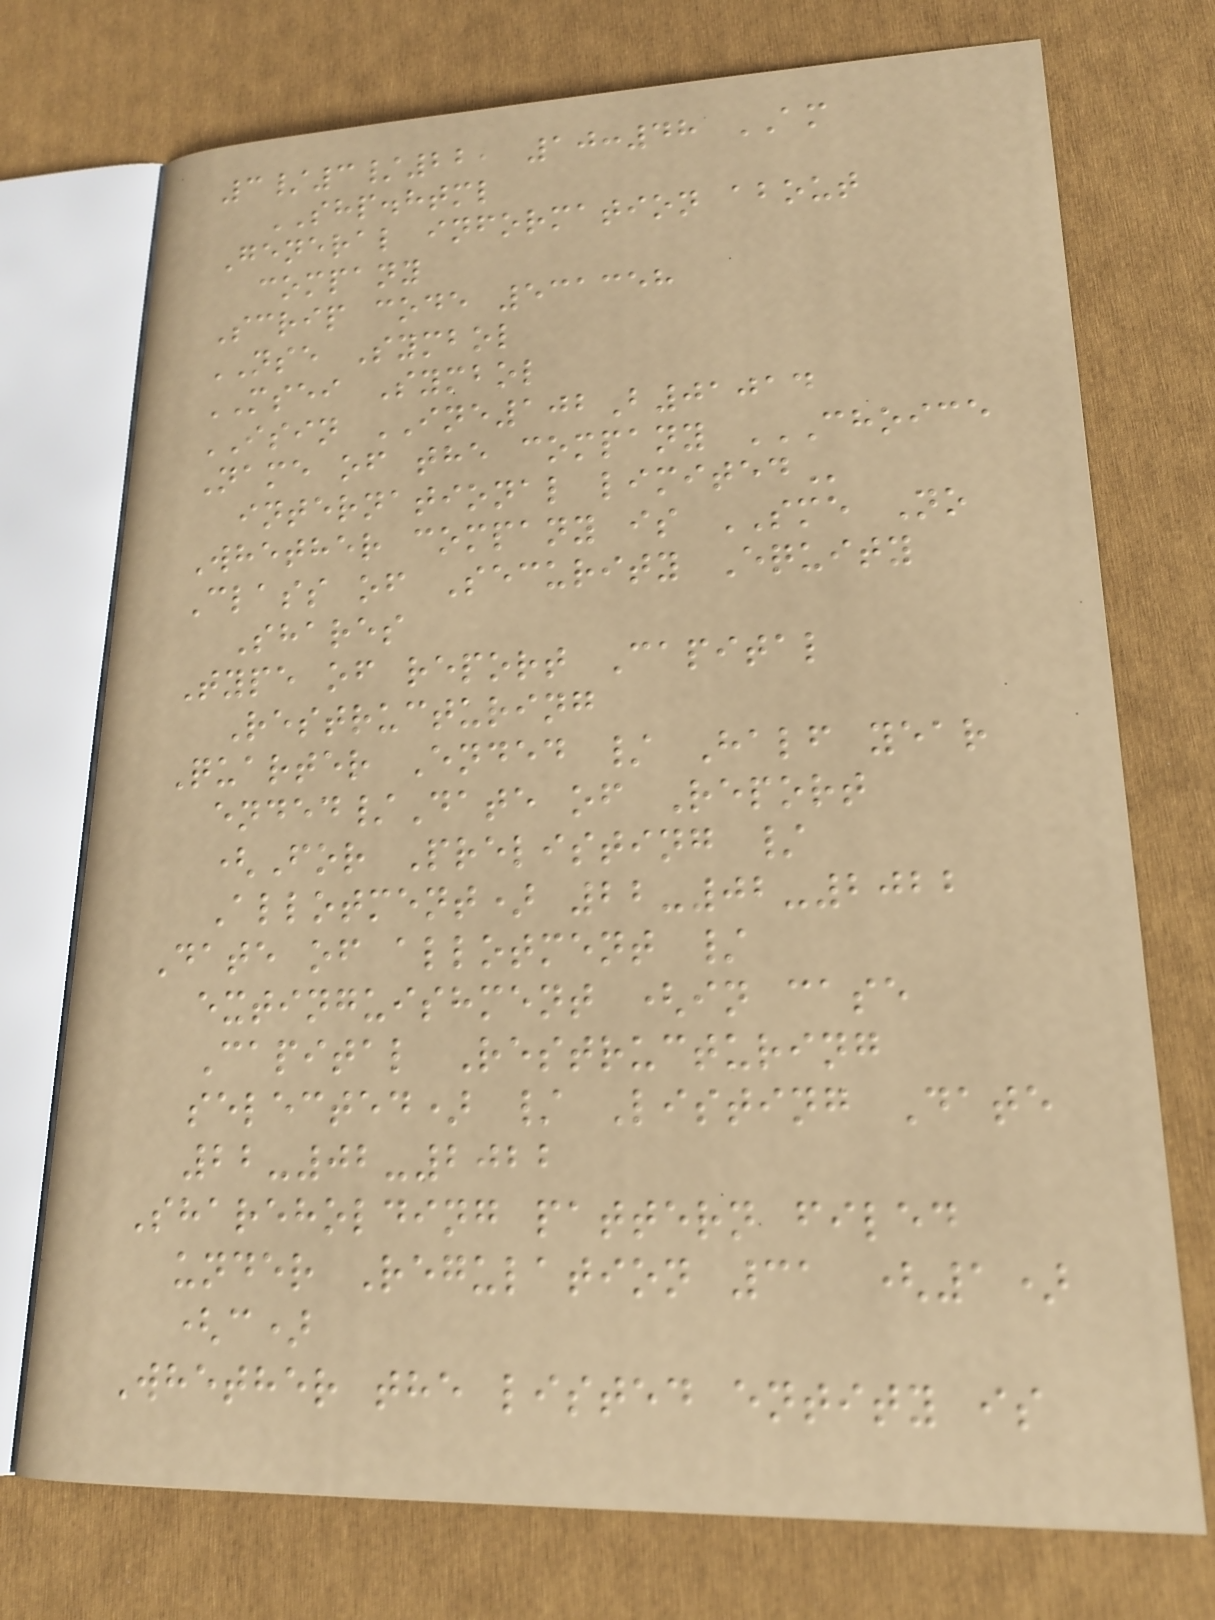3/3/22, 10:48 AM
SHP.html
General information about
company
Scrip code 531358
NSE Symbol
MSEI Symbol
ISIN INE102B01014
Name of the company CHOICE
INTERNATIONAL LIMITED
Whether company is SME No
Class of Security Equity
Shares
Type of report Capital
Restructuring
Quarter Ended / Half year
ended/Date of Report
(For Prelisting /
Allotment) 22-02-2022
Date of allotment /
extinguishment (in case
Capital Restructuring
selected) / Listing Date
22-02-2022
Shareholding pattern filed
under Regulation 31 (1)
(c)
Whether the listed entity is
